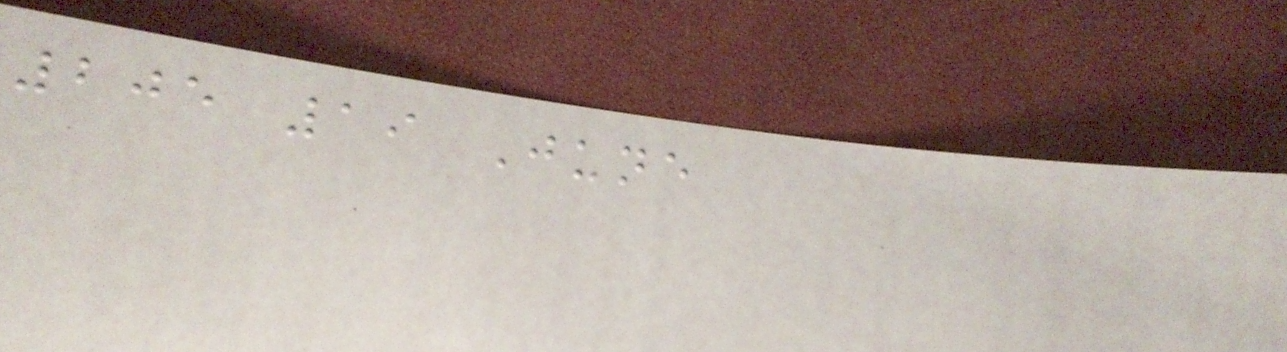205 19 June
